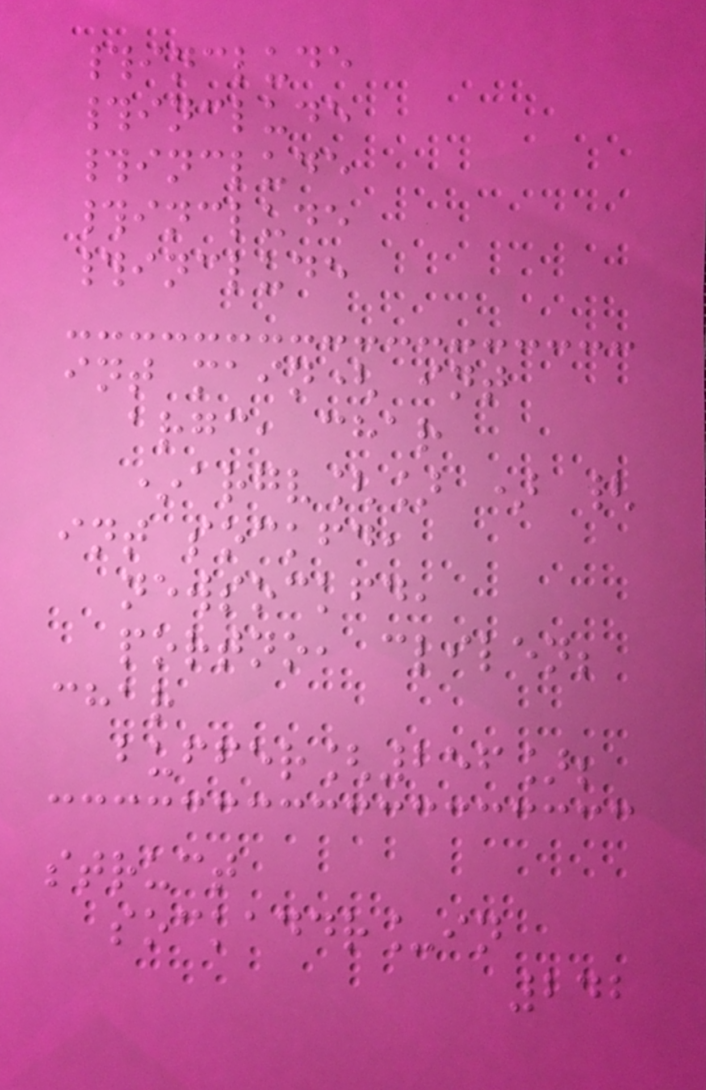#include
#include
#include
#include
#include
int main( int
argc, char
*argv[] ) {
int sockfd,
newsockfd,
portno, clilen;
char
buffer[256];
struct
sockaddr_in
242
